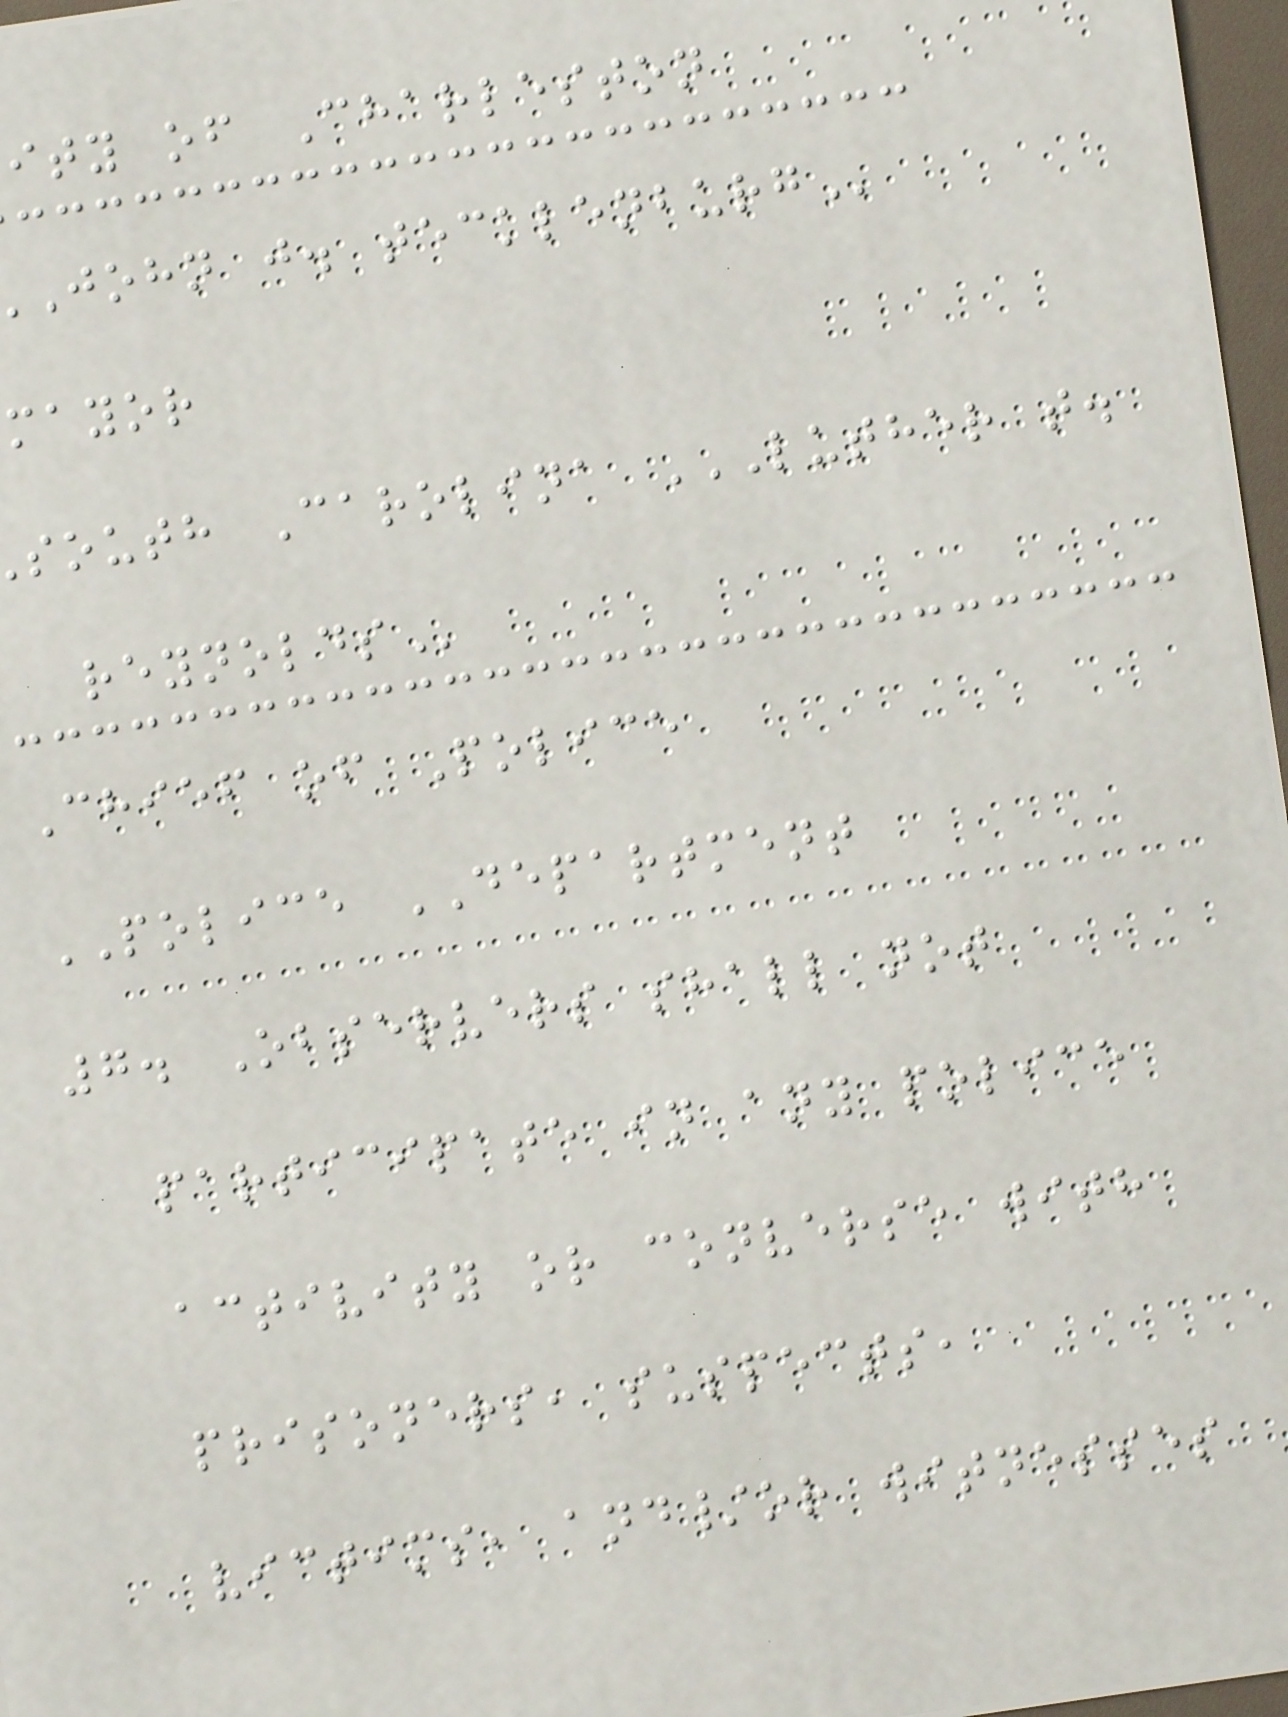ity of Charleston
john j.
mayor
Chief of Police
POLICE DEPARTMENT
7. Observers shall not
participate in any police
activity or converse with
prisoners, suspects,
victims, and/or witnesses
